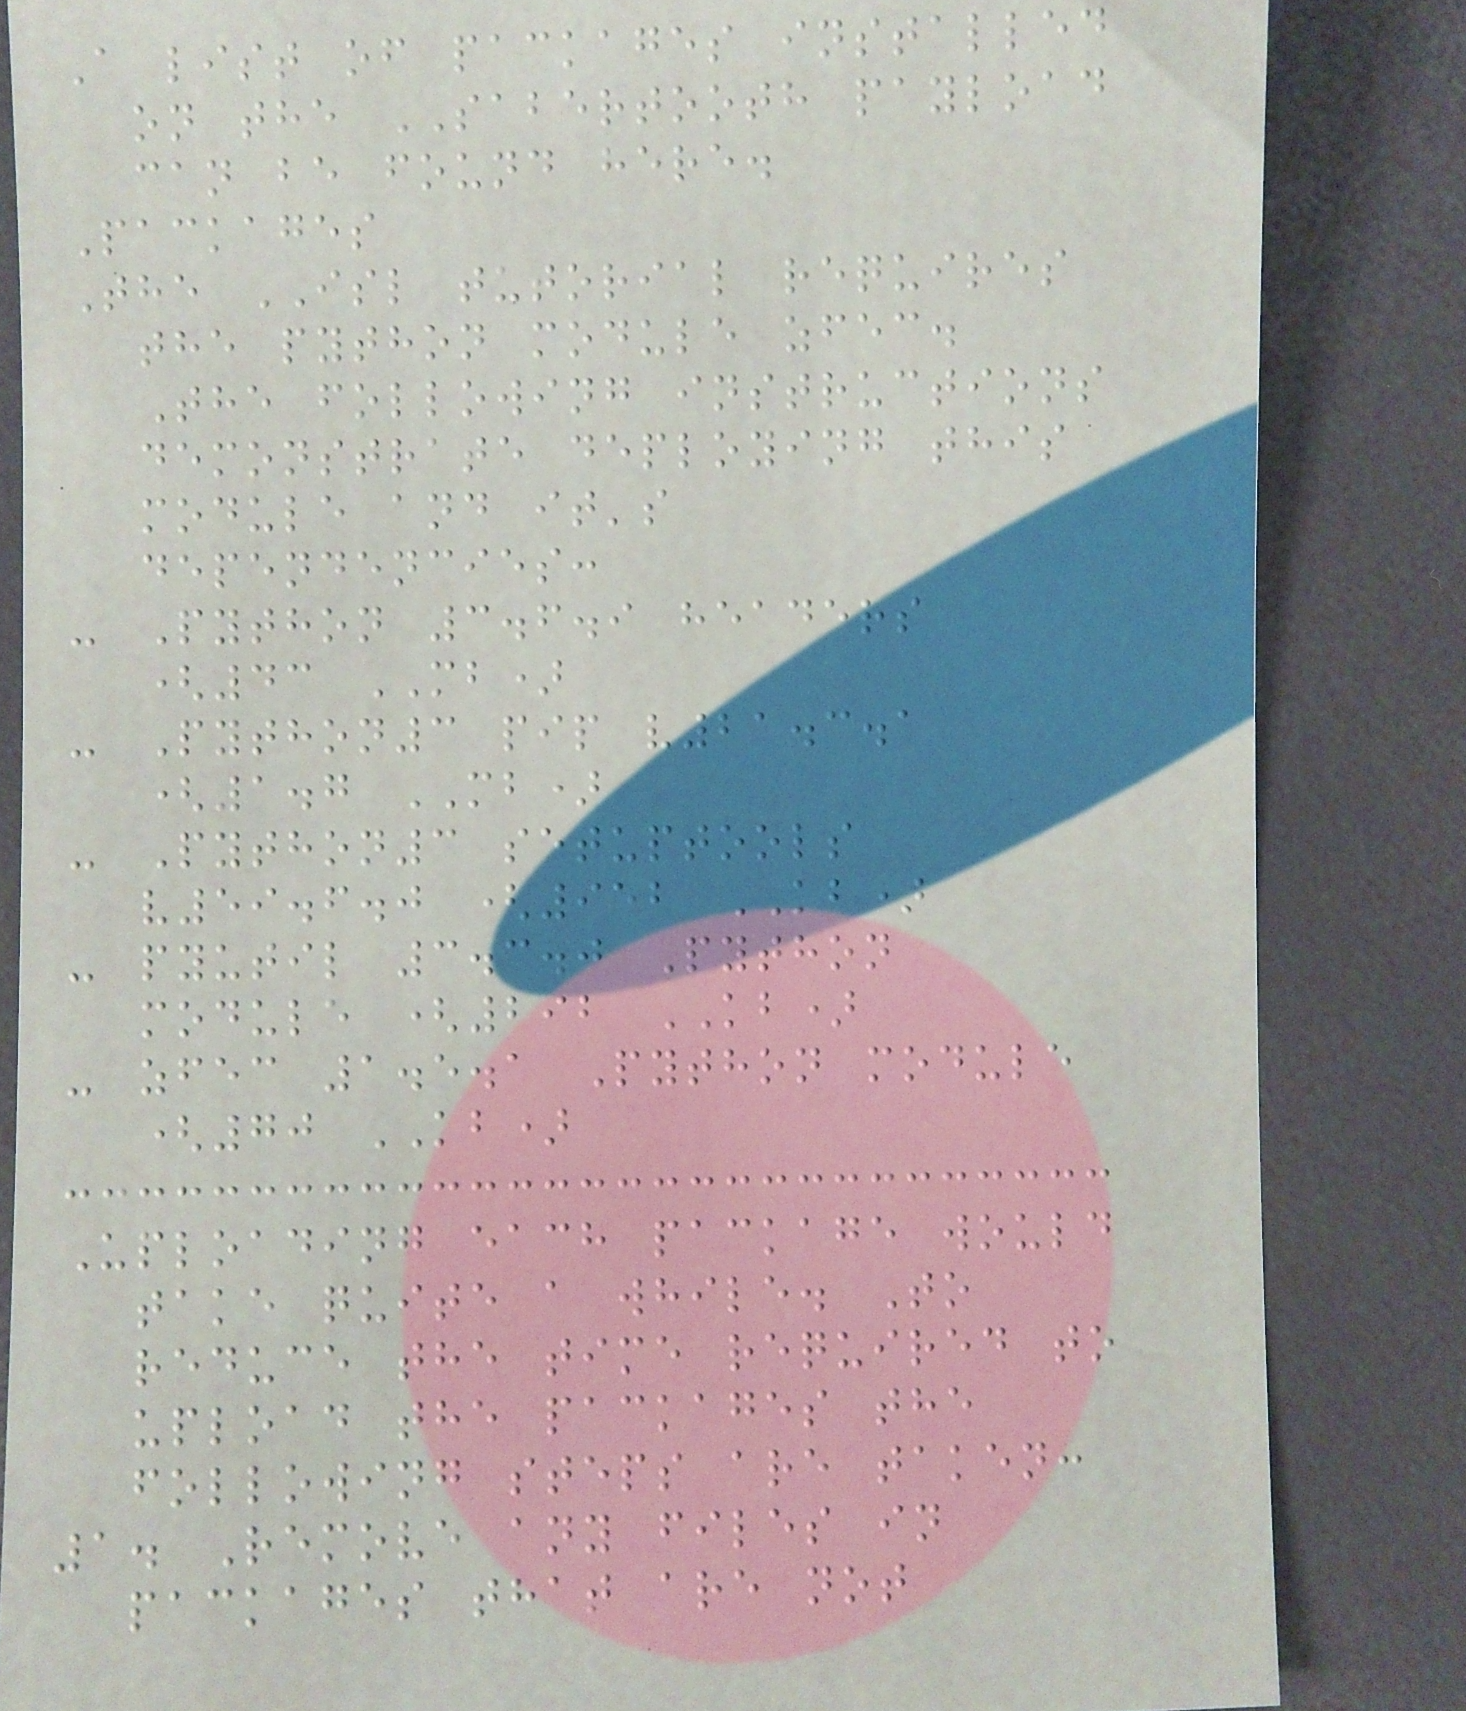A list of packages installed
on the SABERTOOTH payload
can be found here.
Packages
The ISL tutorial requires
the python module zfec.
The following instructions
demonstrate deploying this
module and it's
dependencies:
- Python 3.6.9 headers
(43 MB)
- Python3 pip v21.3.1
(1.7 MB)
- Python3 setuptools
v59.6.0 (952 KB)
- pyutil 3.3.0 Python
module (292 KB)
- zfec 1.5.1 Python module
(70 KB)
Uploading each package would
take quite a while. To
reduce the time required to
upload the packages the
following steps are taken:
1. Remove any files in
packages that are not
